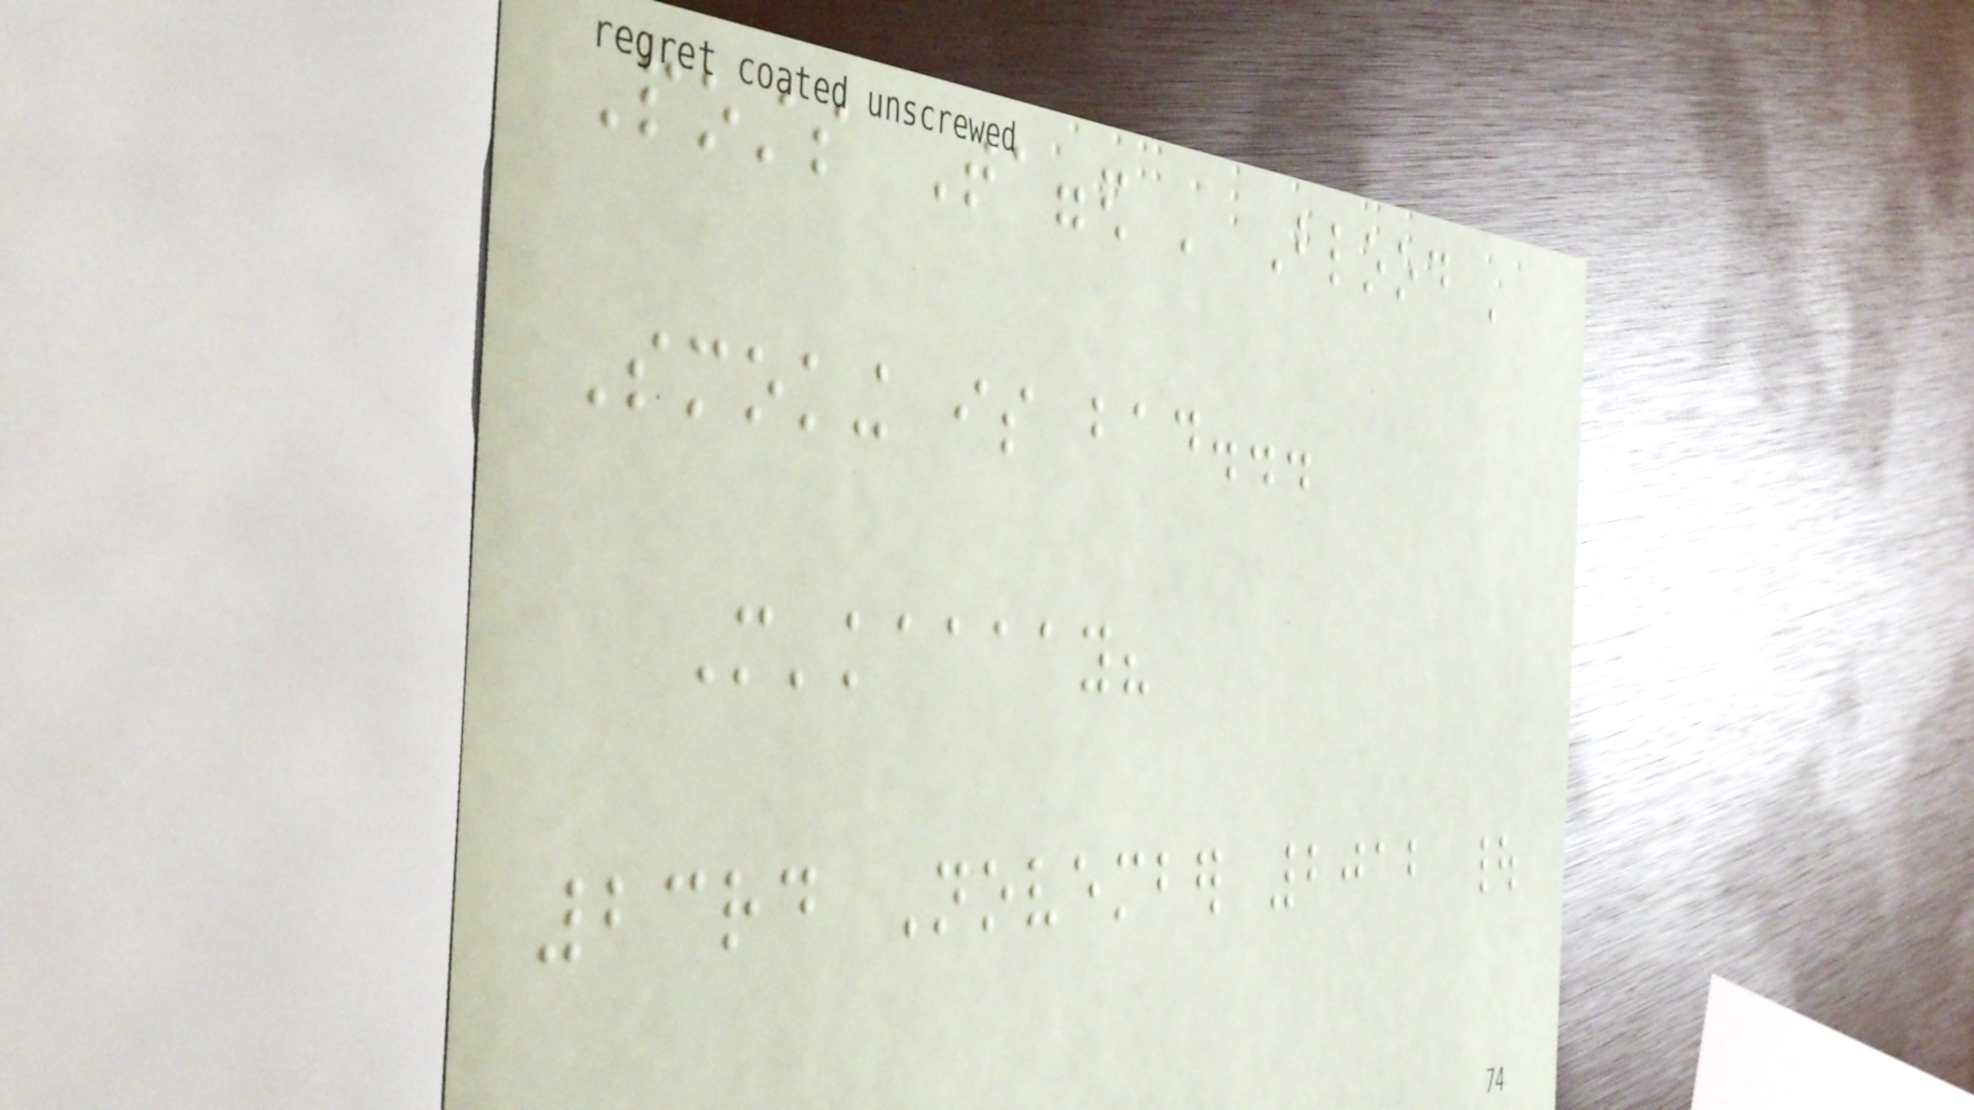Posts Tagged ' Blood '
Smoking is bad...
M'kaaaay?
23rd November 2012 |
